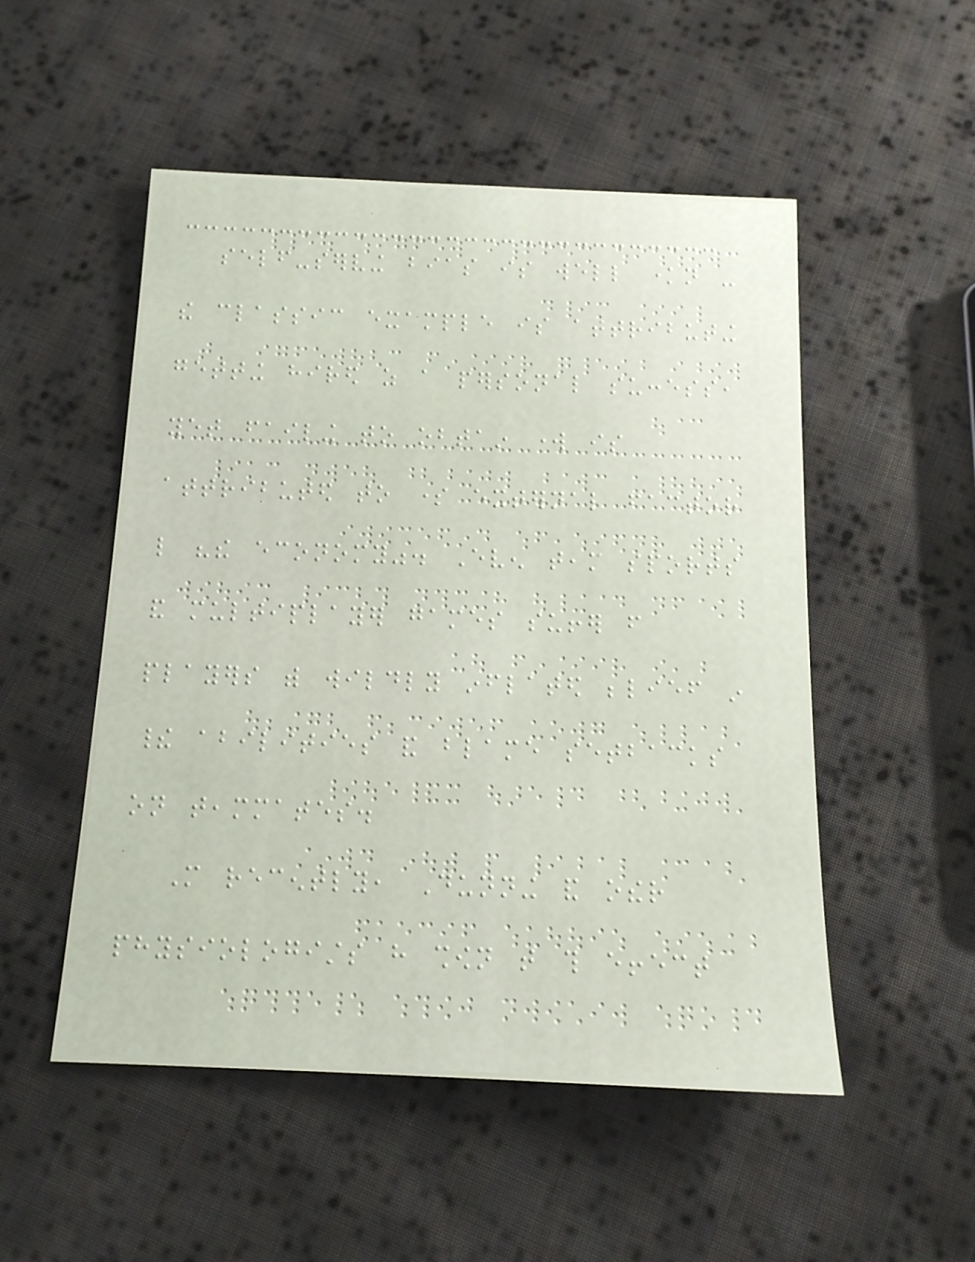self-serving bias is well known -
the classic example is attributing
getting hired as a personal success,
yet failing to obtain work is
attributed to some external factor
like "the economy". Even team sports
and multiplayer games suffer from
players with wildly inflated belief in
their abilities and blame setbacks
on teammates.
More recently, Dunning and other
physiologists have shown that this effect
